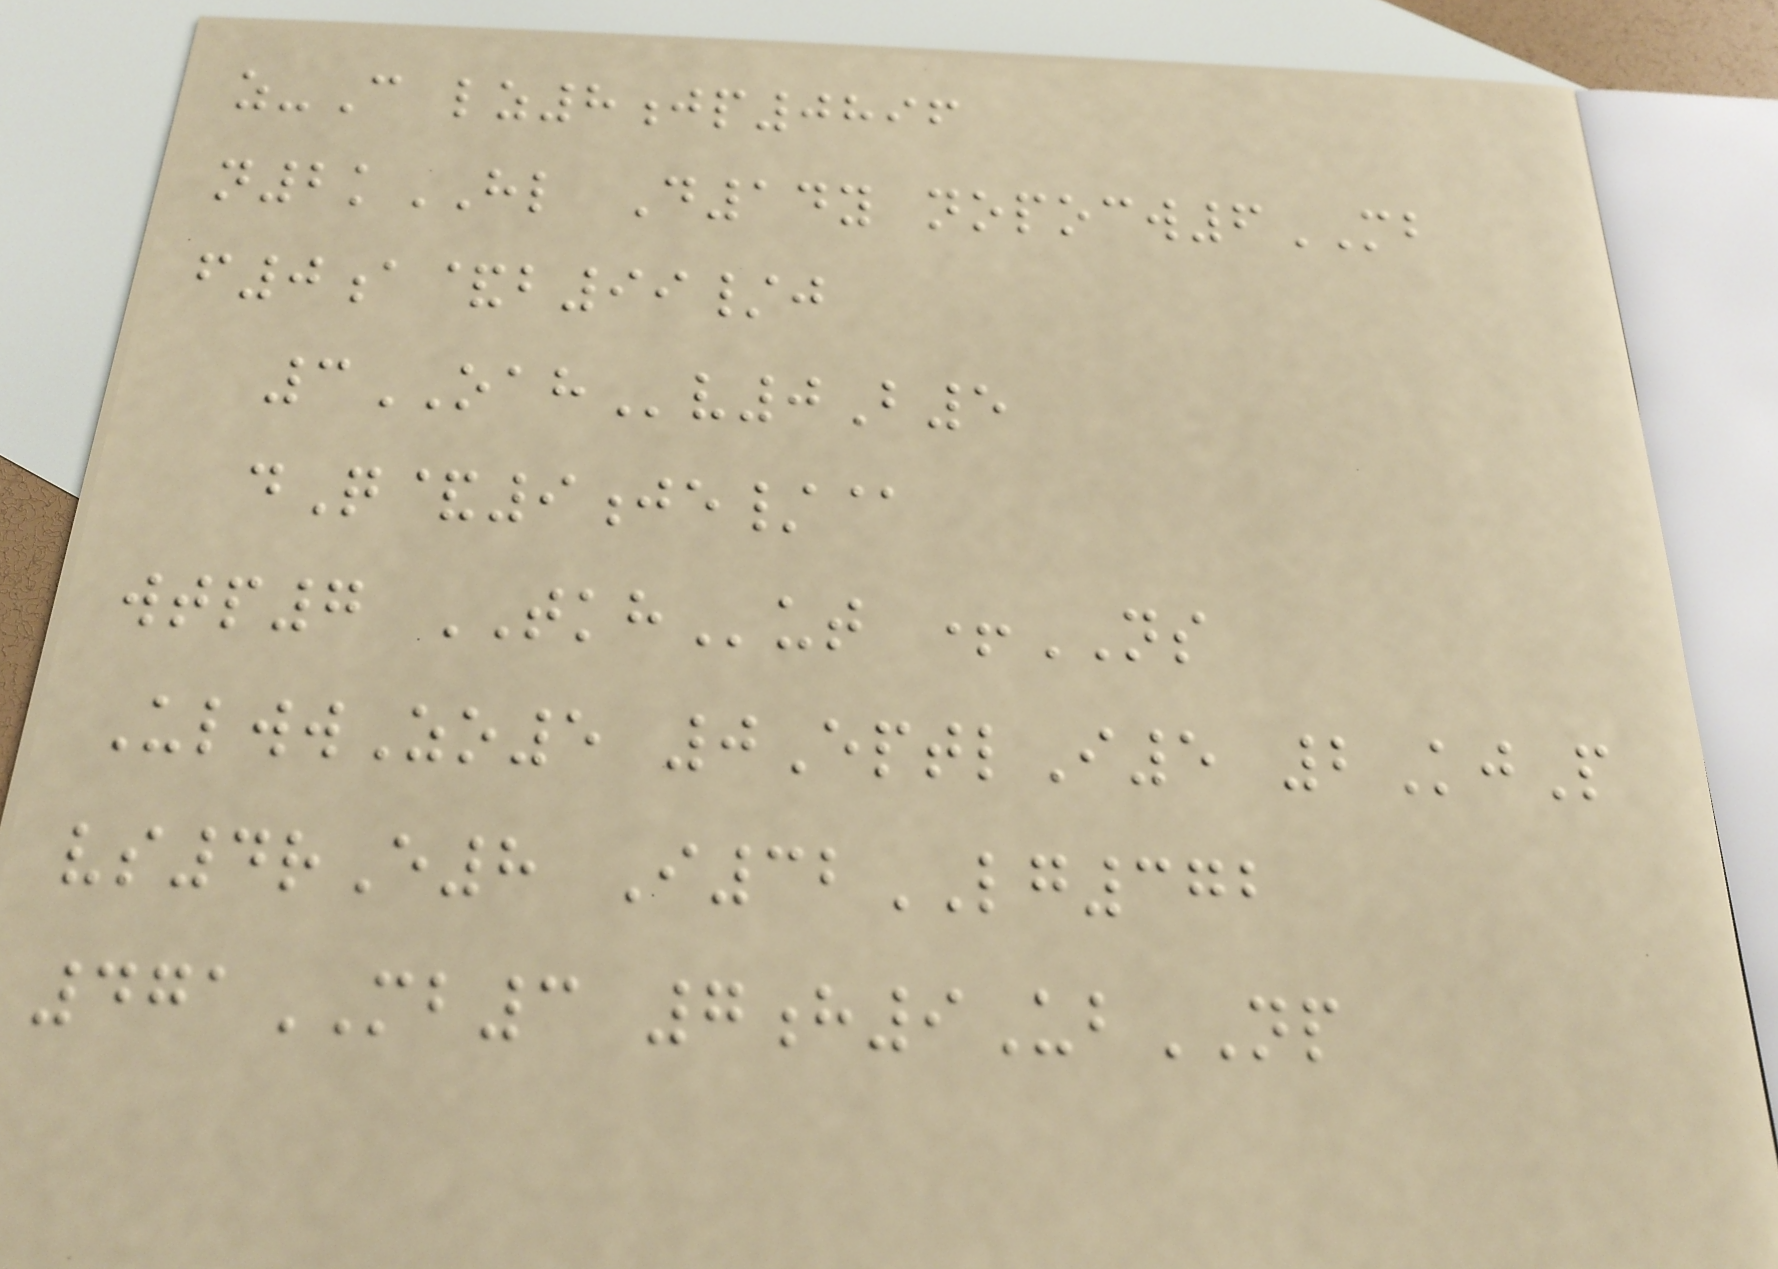z-C lz8jp0896
n2kHL D14y nopocw6MB
f0a&b99/j
3OAHv0B5
dQ&9je/@
wtp7 TKHut +NS
UlwwZo5 0EptlI5 2KjP
vs4rE8 I32LG372
471MB3 7h9UbNP
